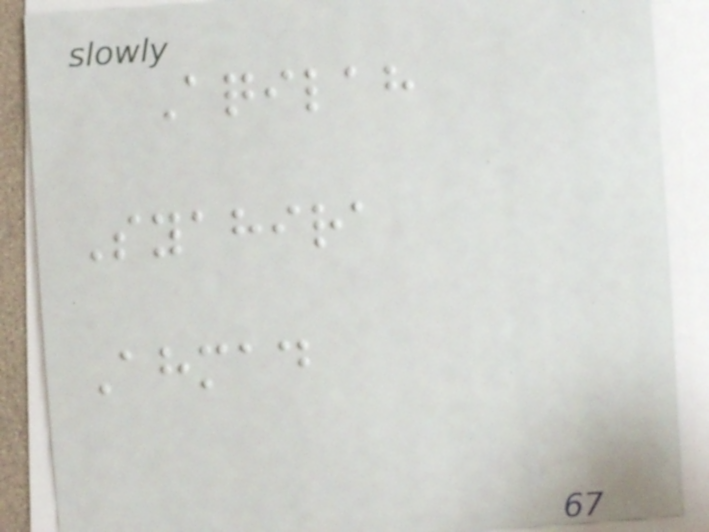Aqilah
Syahira
Ahmad
